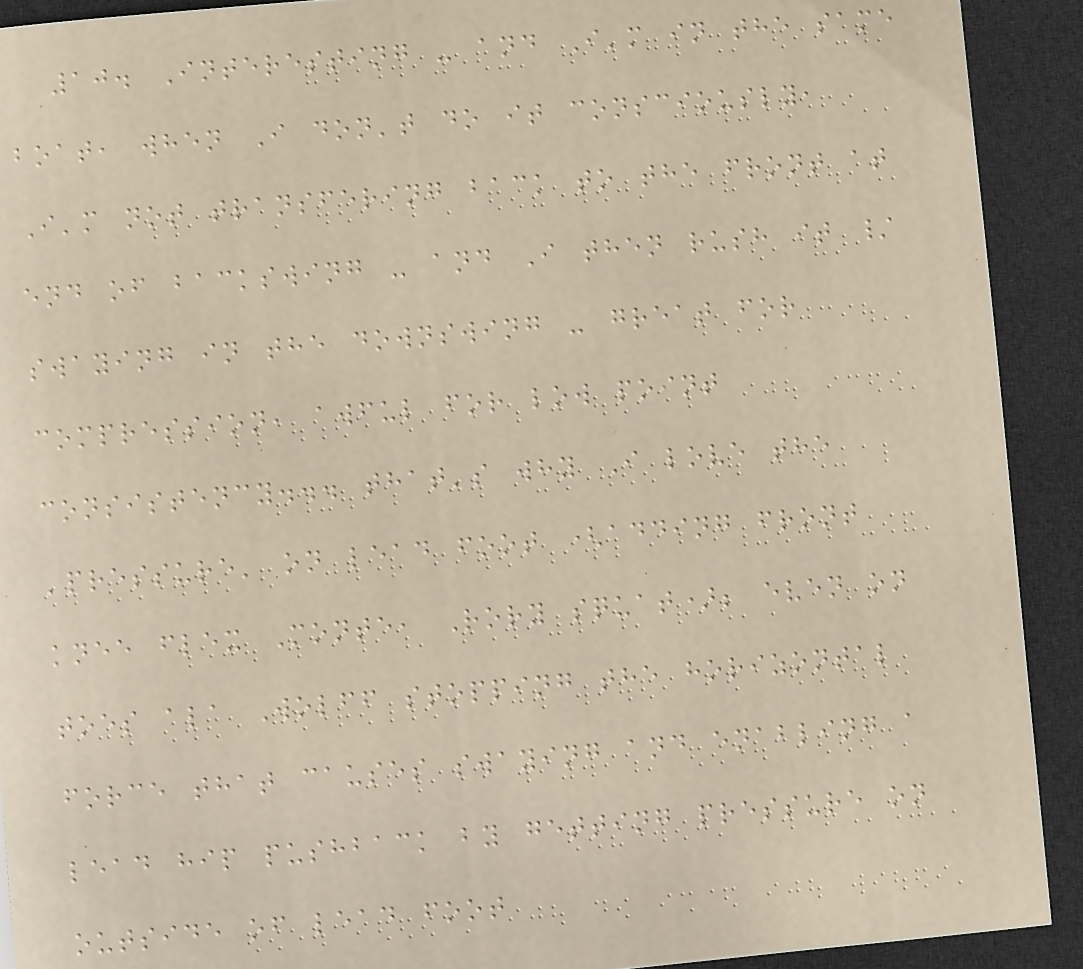10. Interesting - and I'm in the same
boat, when I don't do it consciously,
I'm not transfering back to the front at
end of backswing - and I then rush it /
swaying in the downswing - great for
compression, awful for low point
consistency... that's why I love the
'pressure' on lead foot (adding front
knee flex Monte, Rory squat); even on
toes ala Wolff stopping the horizontal
force that causes swaying and enabling a
lead hip pushback by getting pressure on
outside of lead foot
